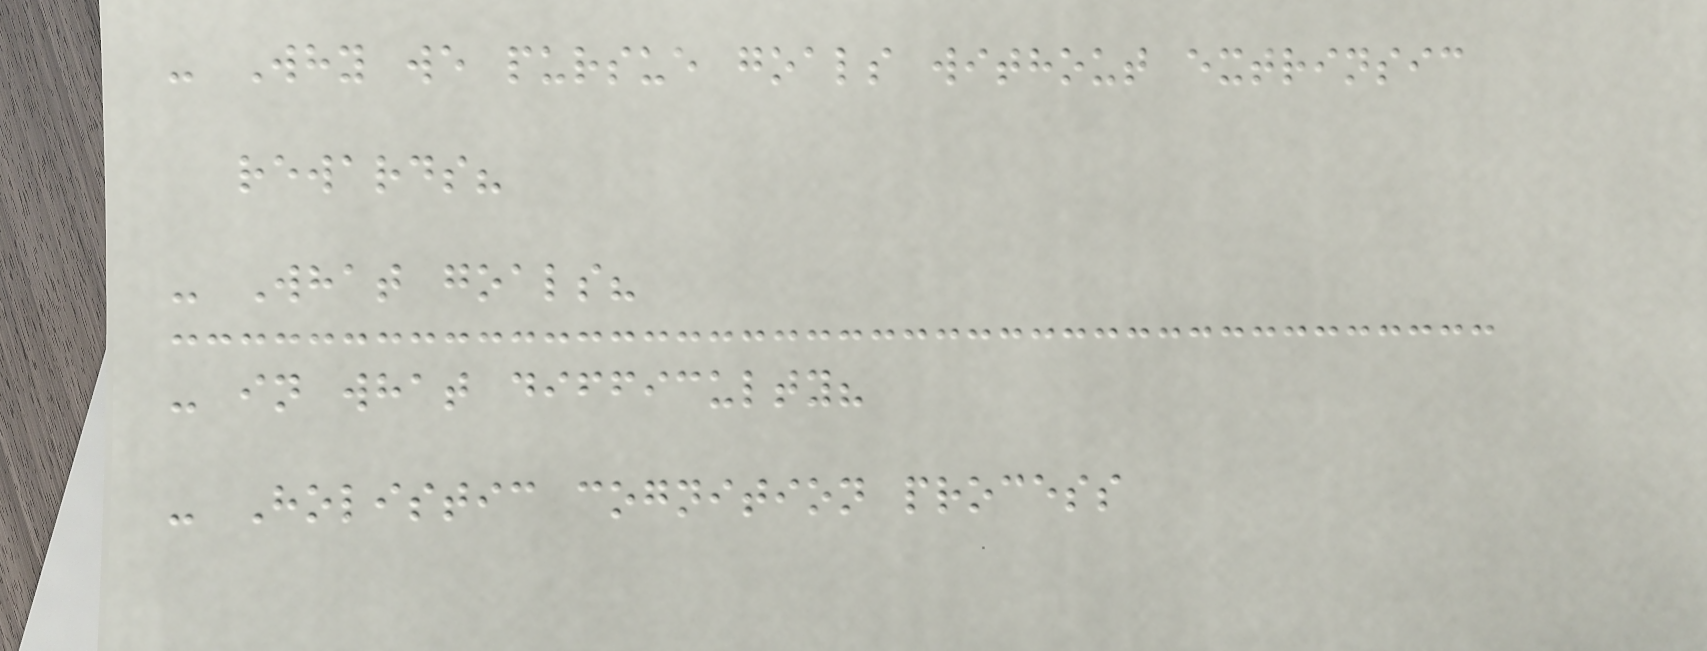- Why we pursue goals without extrinsic
rewards?
- What goals?
- in what difficulty?
- Holistic cognition process
